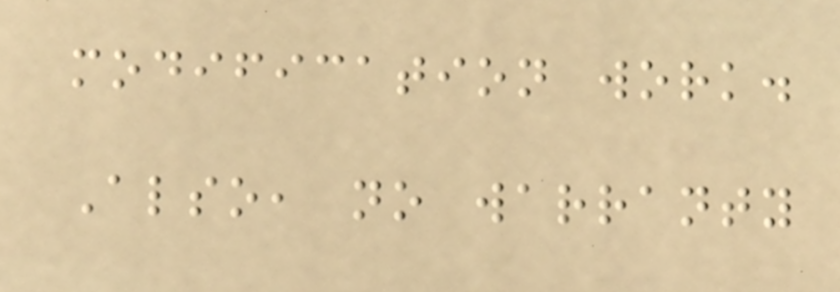modification work.
Also, no warranty
